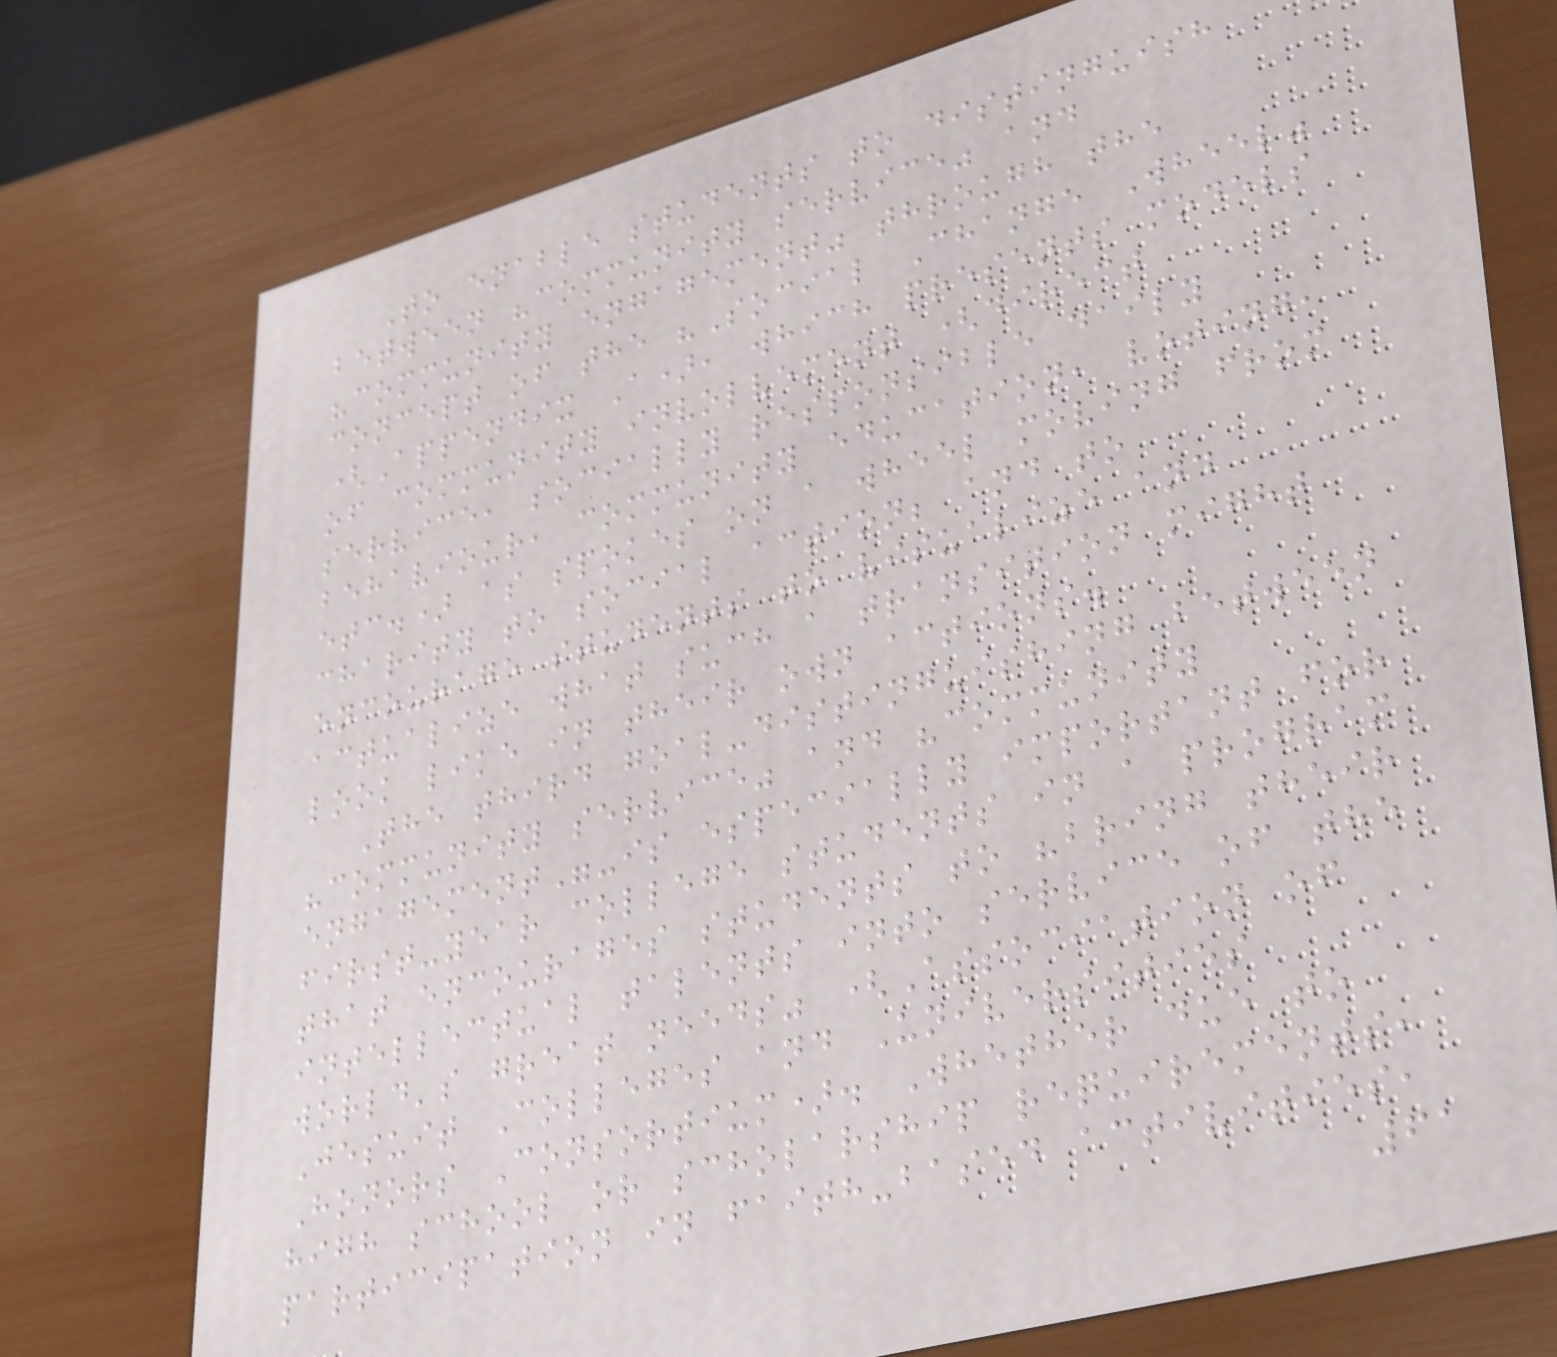To enable students to distinguish
between "community service" and
"community engagement" through the
concept of the "Social Change Wheel"
(Appendix A), which presents models
of community involvement (direct
service, socially responsible daily
behaviour, community education, voting,
etc.) as spokes on a wheel moving from
charity to social action; and to
encourage students to visualize and
actualize what such a transition might
look like in their own actions.
The third goal-distinguishing between
"community service" and "community
engagement"-is especially important for
first-year college students in a program
that encourages students to "bring their
intellectual talents into service of the
world's great needs" (Association of
Jesuit Colleges and Universities
Honors Consortium). Whether due to
high school or scholarship requirements,
participation in faith-based activities,
61
